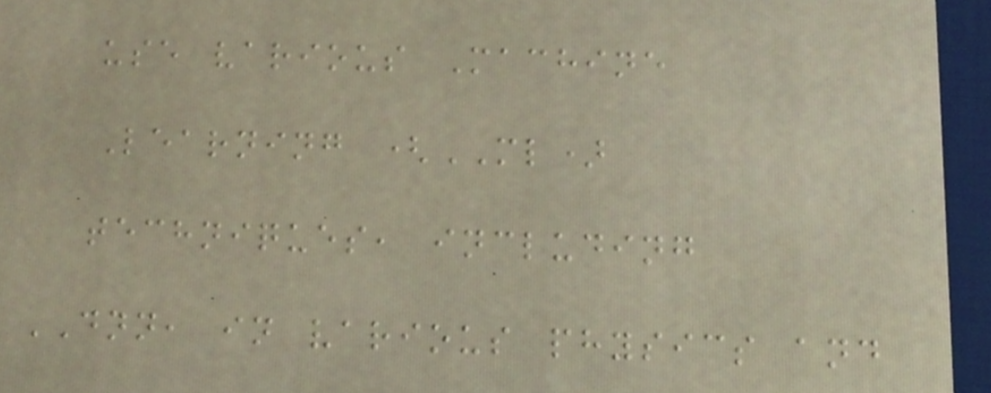use various Machine
Learning (ML)
techniques, including
DNN, in various physics and
